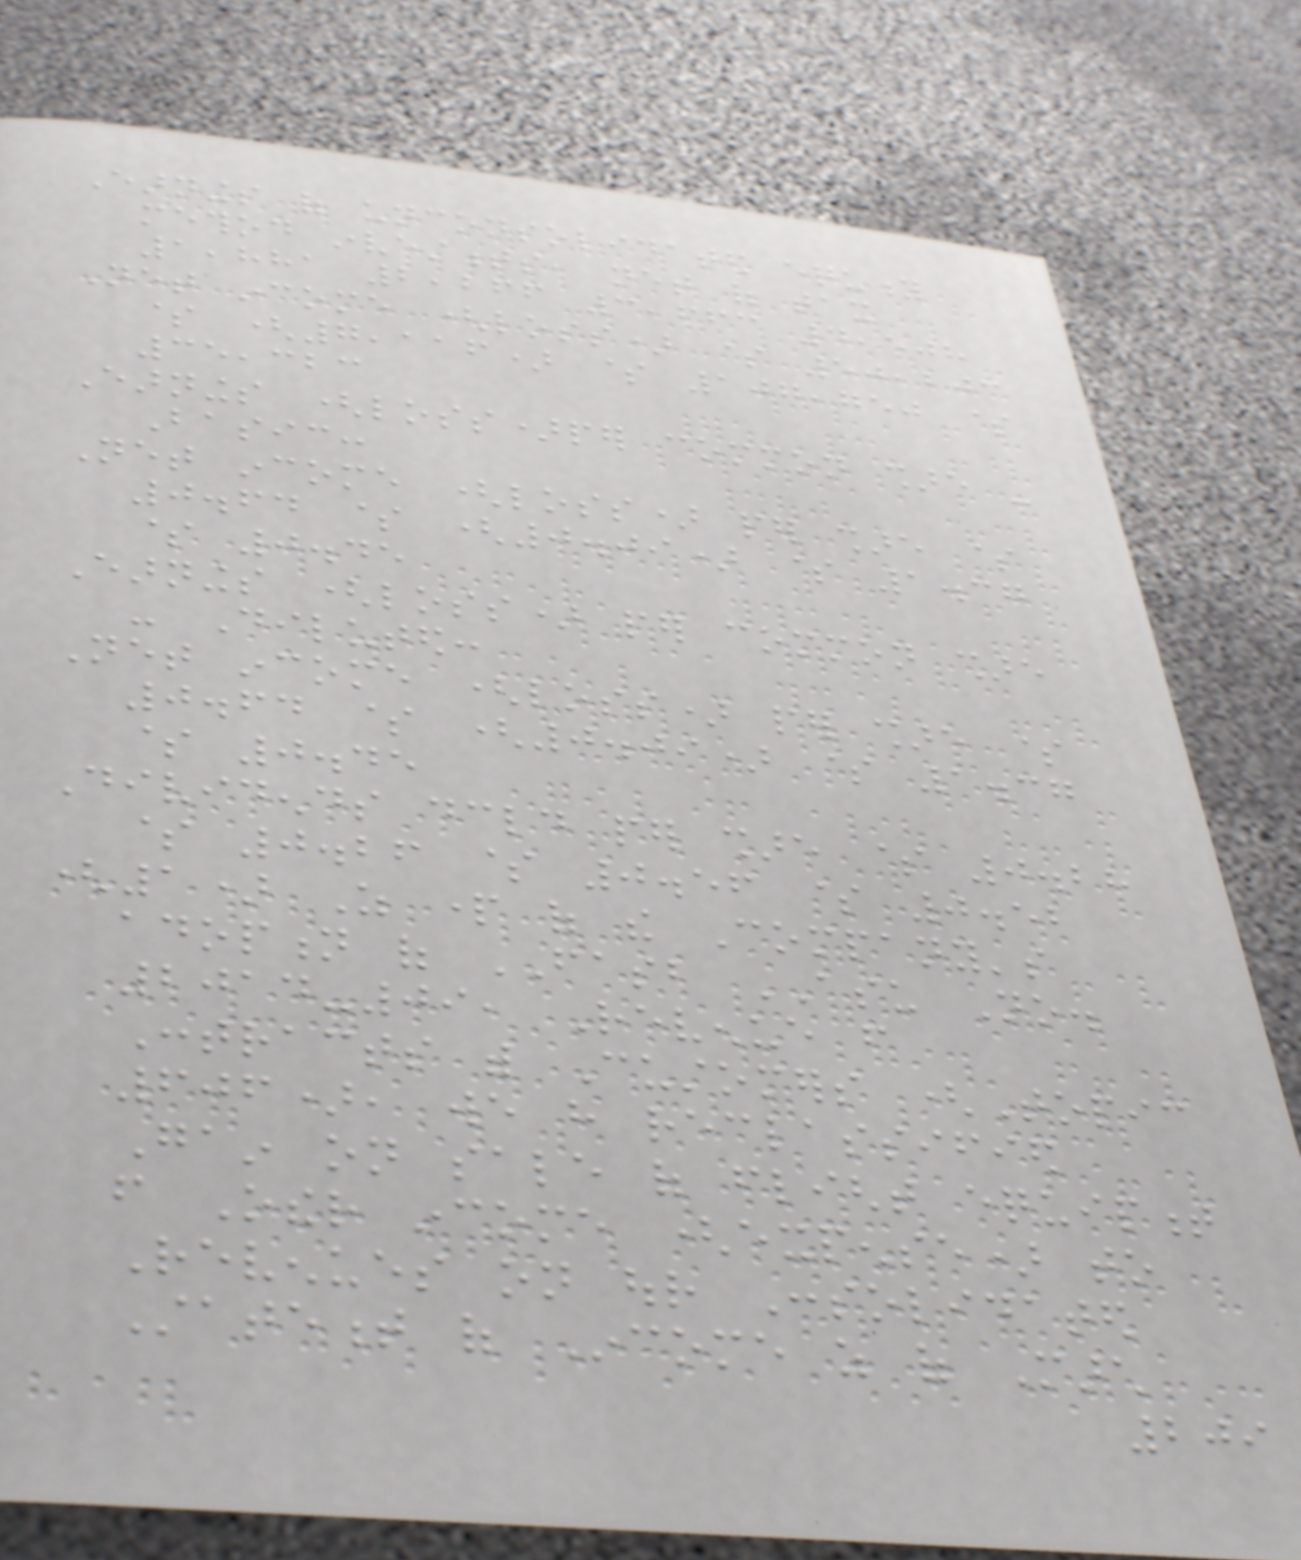Earnings of unconsolidated equity
method investments, net of tax
1,881 2,266 3,663 4,508
Net income (loss) $ 50,203
$ (7,116) $ 107,750 $
35,323
Earnings (loss)per common share -
Basic:
Net income (loss) per share $
0.64 $ (0.09) $ 1.37
$ 0.45
Earnings (loss) per common share
- Diluted:
Net income (loss) per share $
0.64 $ (0.09) $ 1.37
$ 0.45
Dividends declared per share $ 0.28
$ 0.26 $ 0.56 $ 0.52
(1) As part of the Company's
adoption of FASB ASU No.
2014-09, Revenue from
Contracts with Customers (Topic
606), we have reclassified
Gain on sale of flight equipment
from Other income (expense) to
Revenues on our Consolidated
Statement of Income as of March
209
